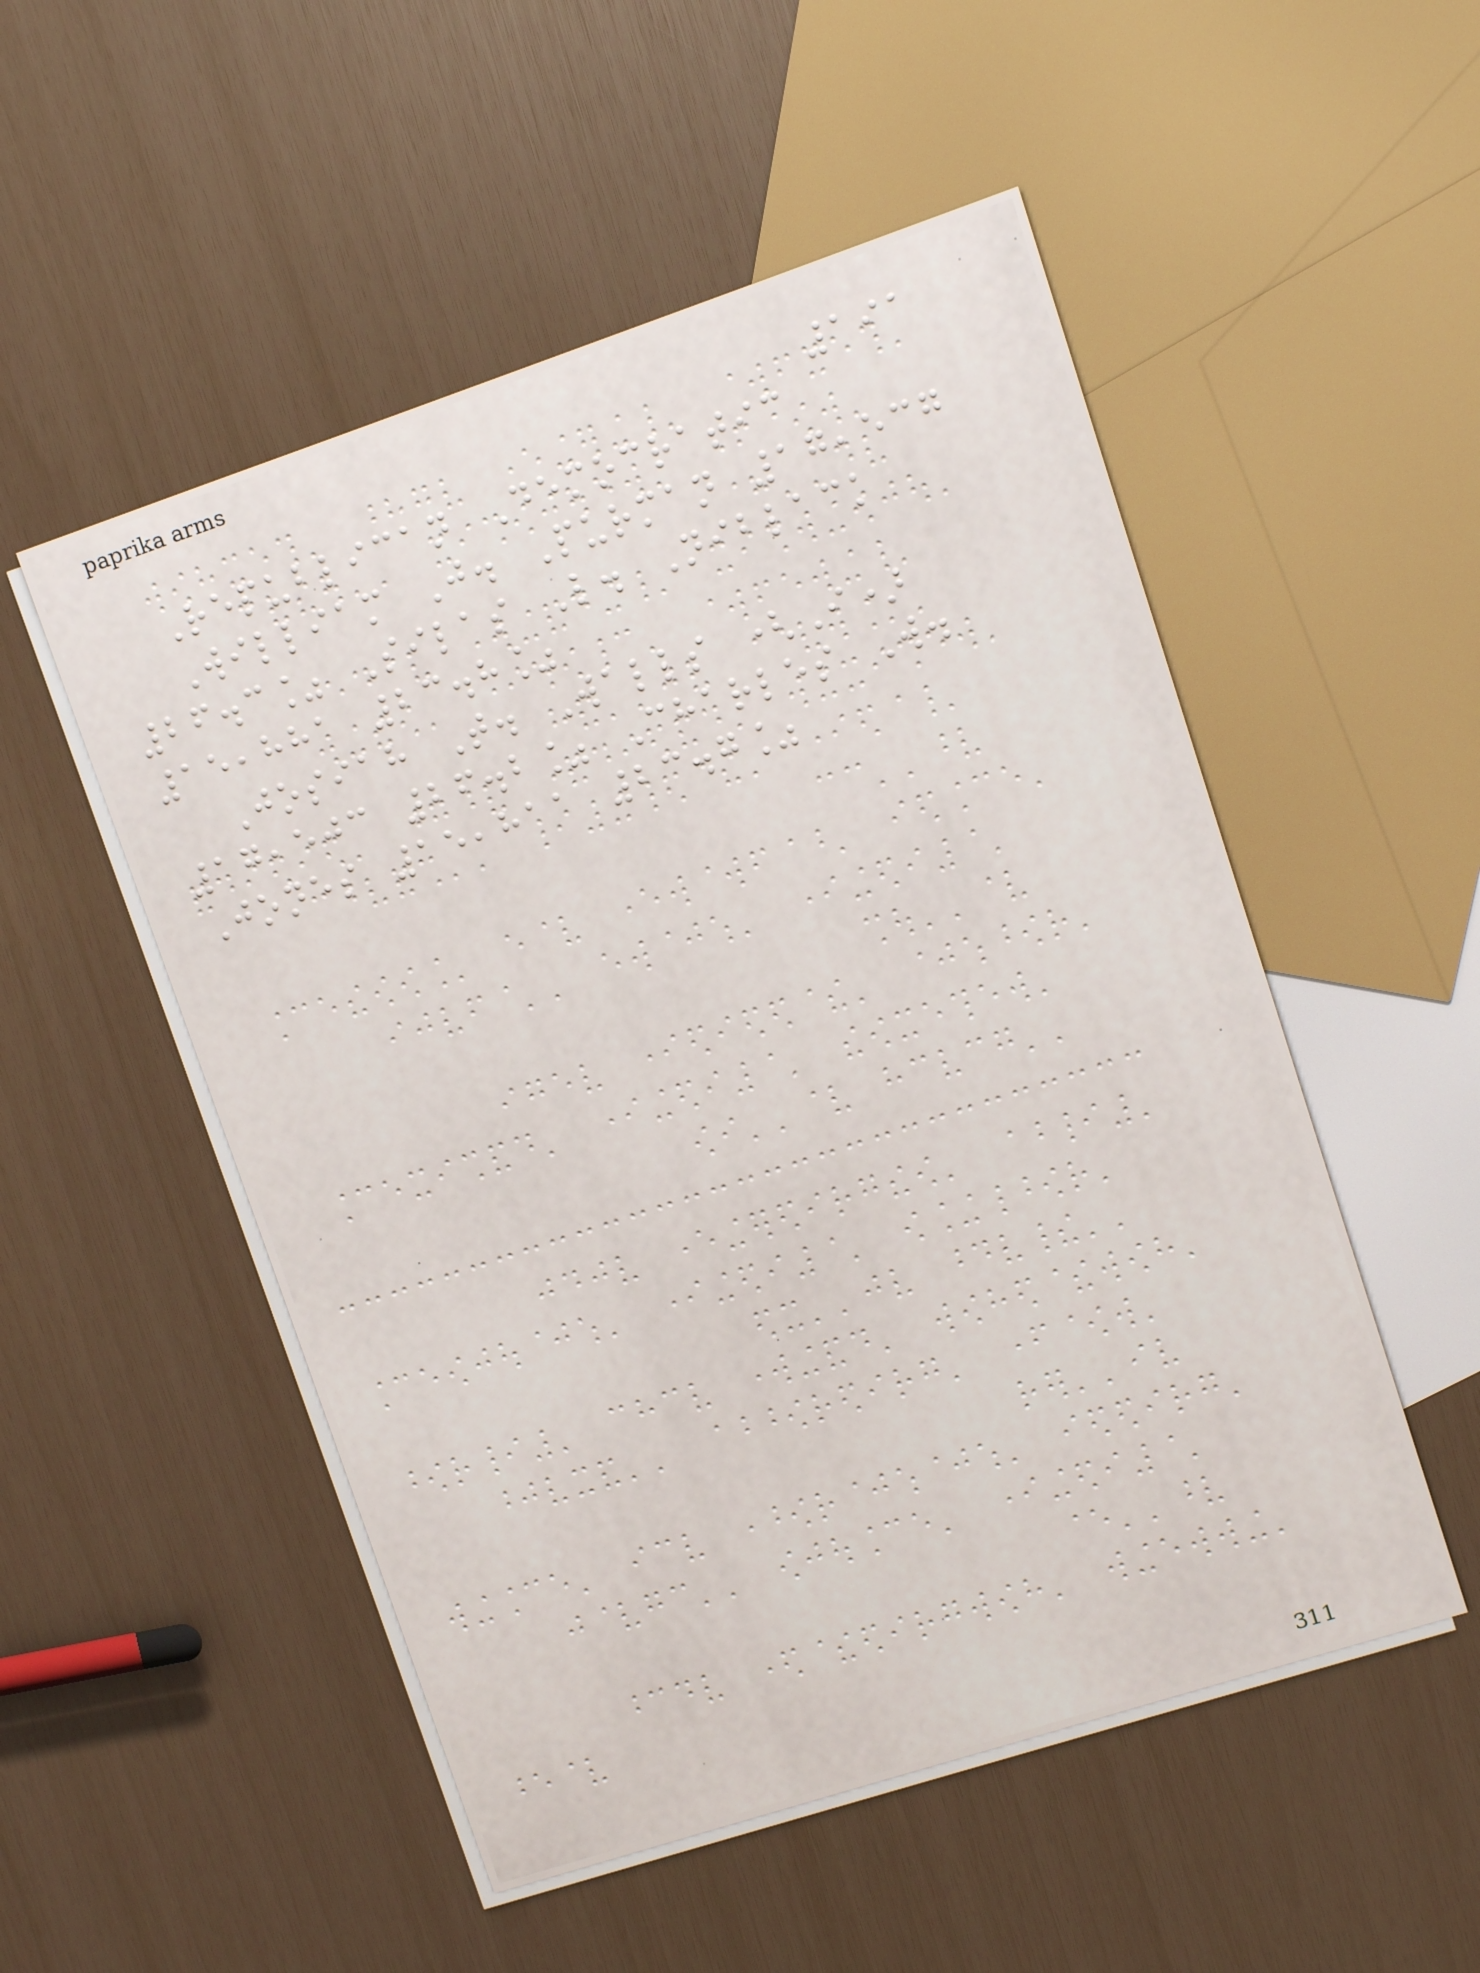191
Republican Democratic
William J. Purman 17,537
26.3% Silas L. Niblack
15,881 23.8%
Josiah T. Walls (I)
17,503 26.2% Charles W.
Jones 15,811 23.7%
